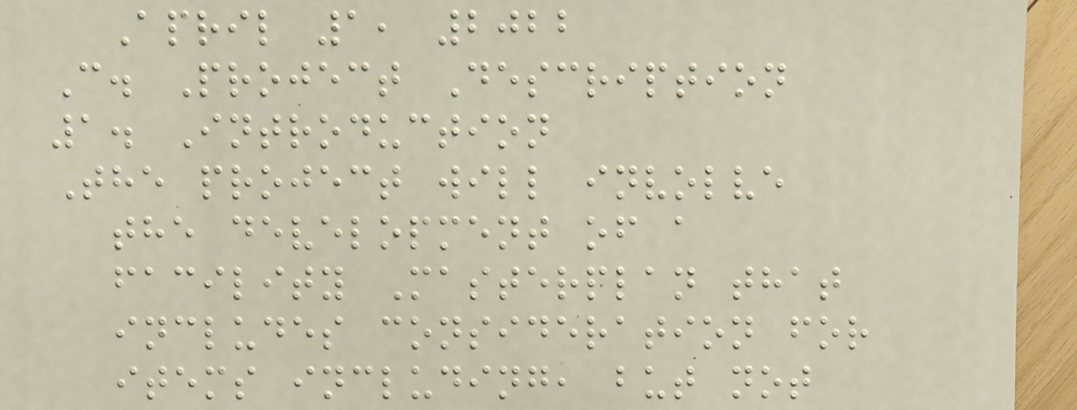April 1, 2022
C. Project Description
1. Introduction
The project will involve
the development of a
facility Masterplan that
includes consideration for
items including, but not
